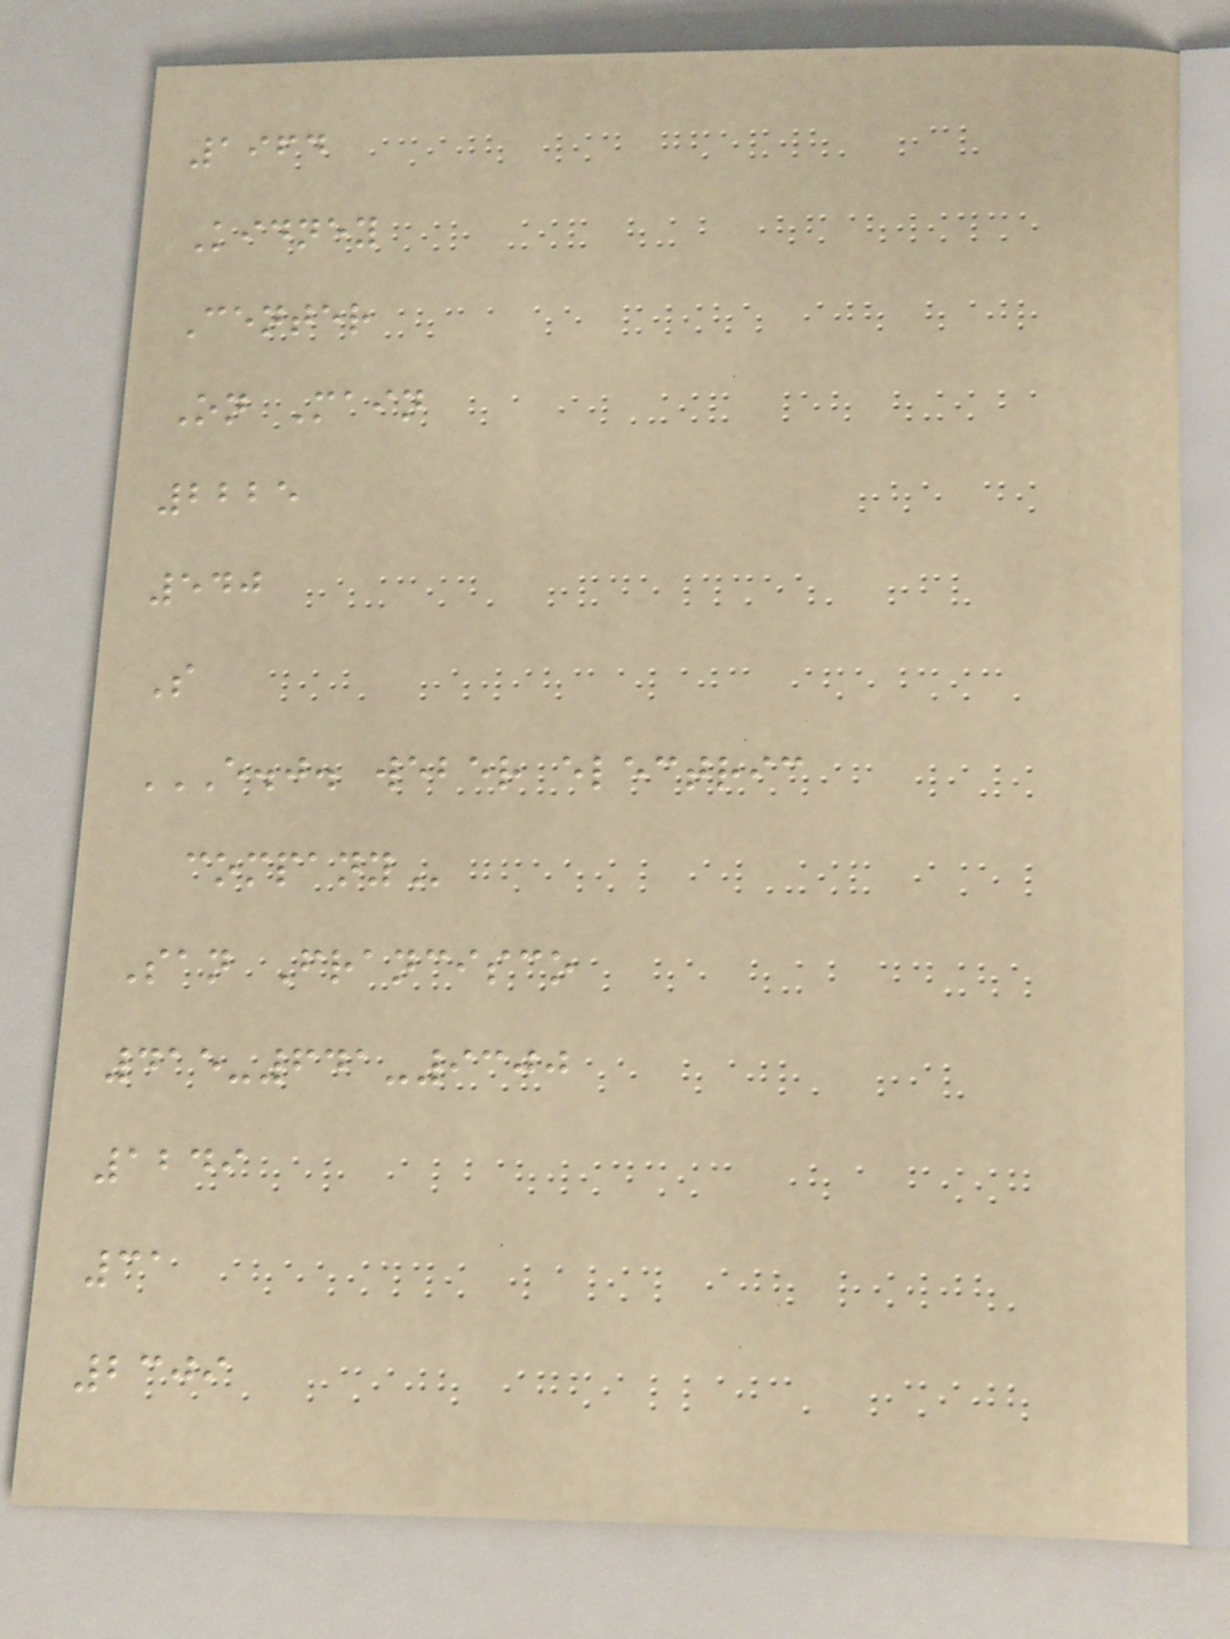1964
Kidney
Center
On Main
2225
540
S
E.J. WEBER ELECTRIC
COMPANY
San Francisco
415-641-9300
1249
31
2309
